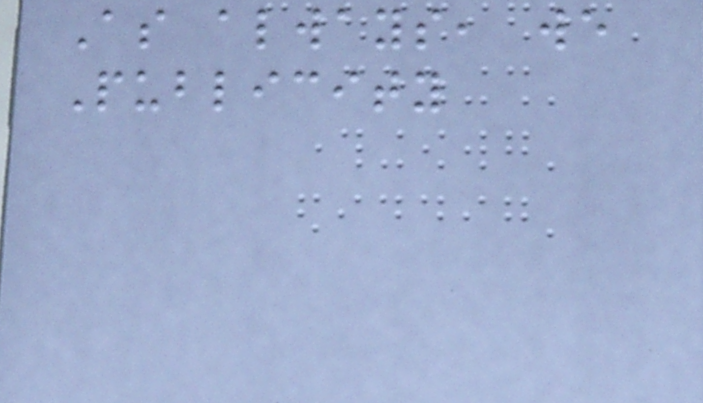As always, we
Publicity
